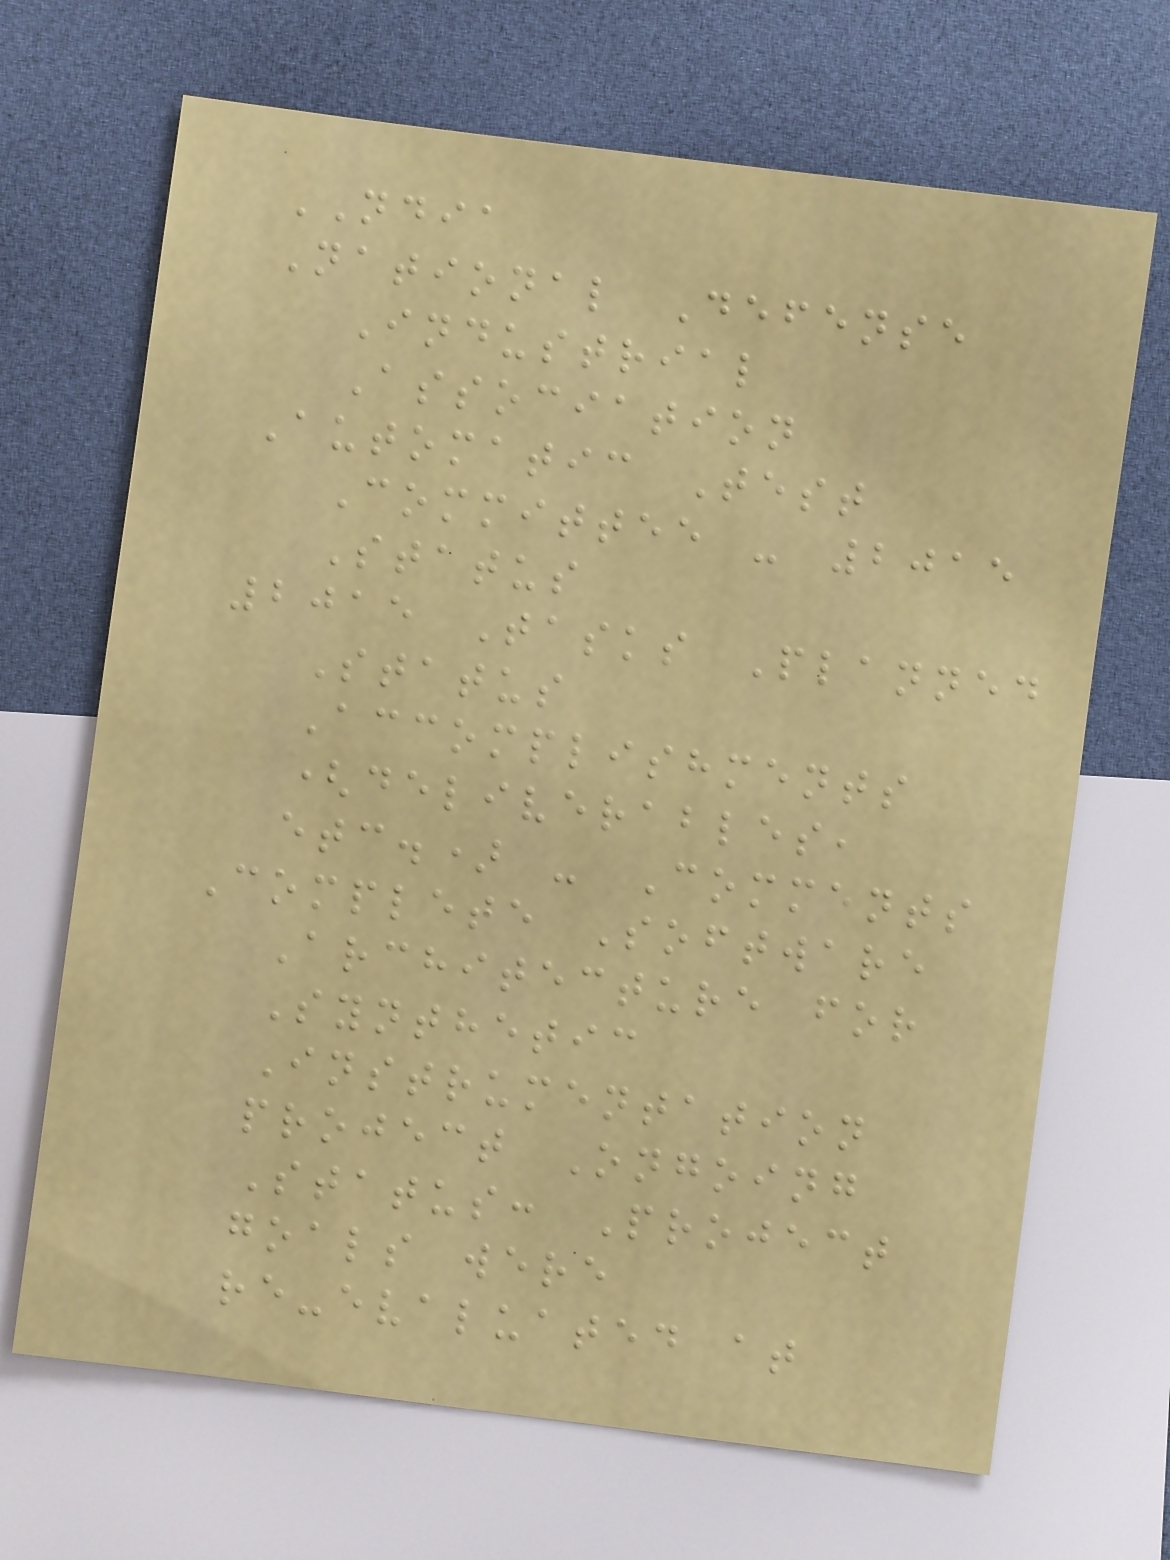NDIA
National Defense
Industrial
Association
Automatic Test
Committee - 2015
Status
2015 Tasks Planned
Status
Accomplishments
(deliverables,
etc.) - Comments
Complete Software
Architecture for
Synthetic
Instrumentation
project Ongoing
Status: Project
goals were
re-evaluated at
